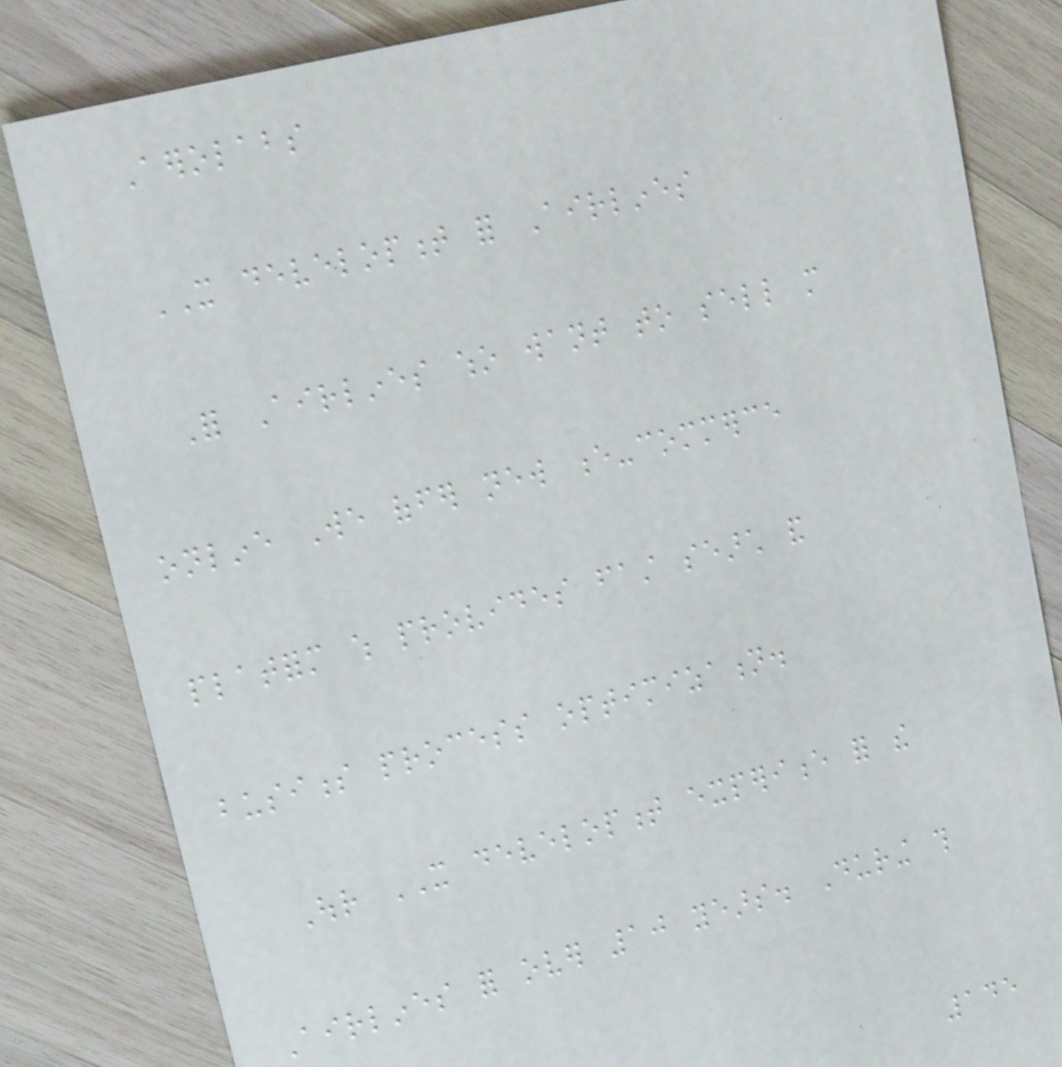Aerolabs
IT development for Airlines
For Airlines who want to sell more
online We offer new e-commerce
platform which provides fast search and
business process optimization.
Our IT development experience for the
Airlines for over 10 years. During this
145
